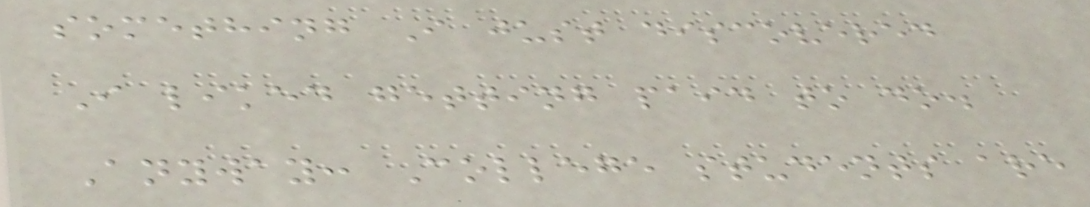something I just discovered
I liked getting paid to do.
Anyway: College students are
